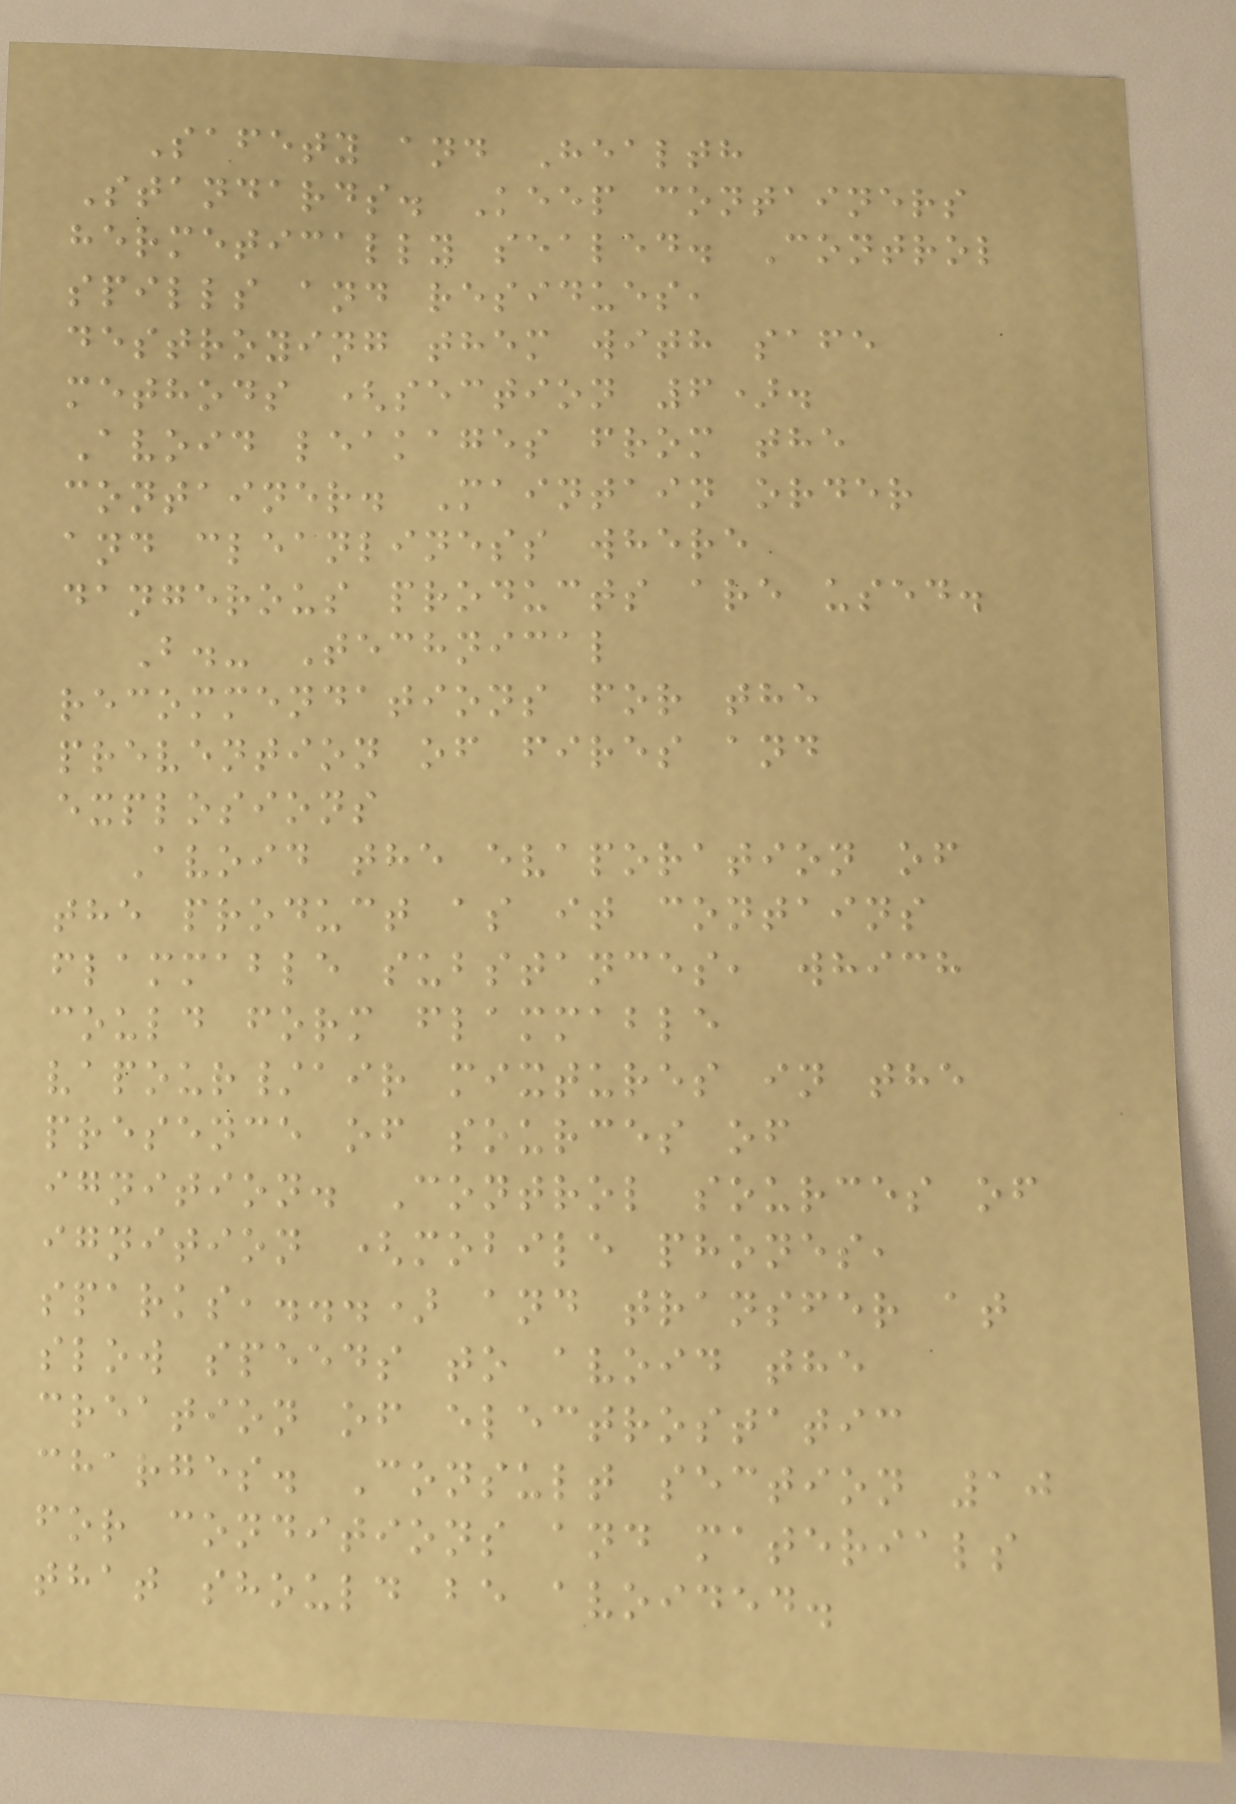Safety and Health
Standards. Keep containers
hermetically sealed. Control
spills and residues,
destroying them with safe
methods (section 6).
Avoid leakages from the
container. Maintain order
and cleanliness where
dangerous products are used.
B.- Technical
recommendations for the
prevention of fires and
explosions
Avoid the evaporation of
the product as it contains
flammable substances, which
could form flammable
vapour/air mixtures in the
presence of sources of
ignition. Control sources of
ignition (mobile phones,
sparks,...) and transfer at
slow speeds to avoid the
creation of electrostatic
charges. Consult section 10
for conditions and materials
that should be avoided.
